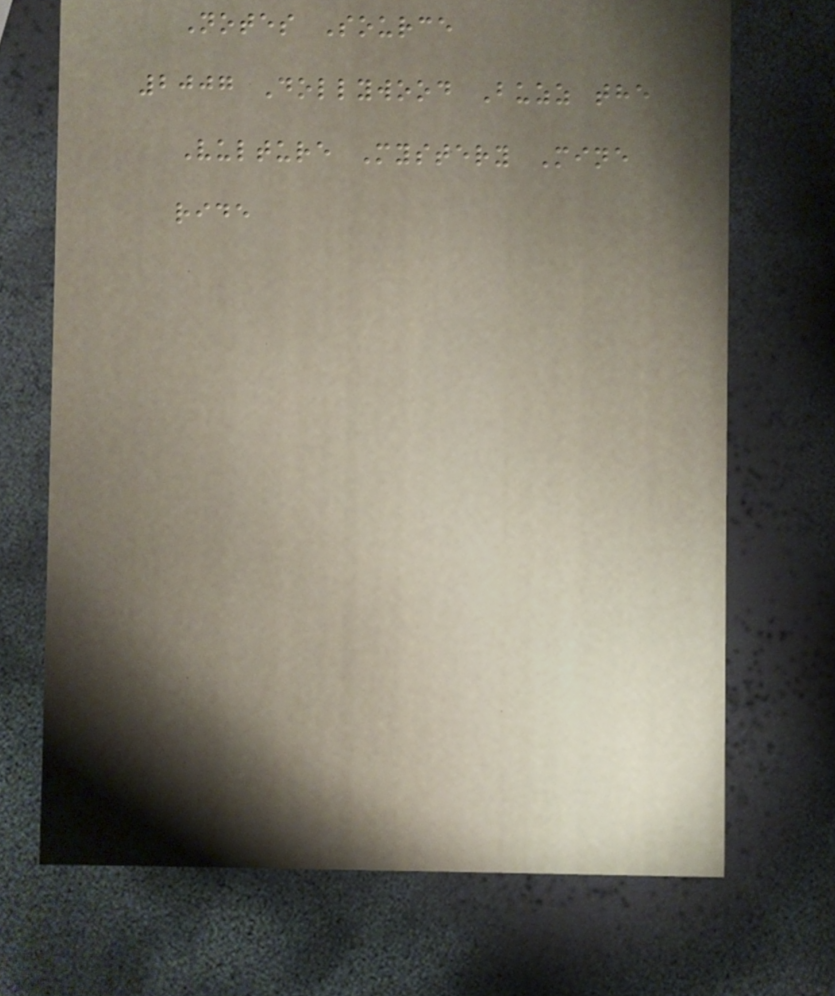Notes Source
2007 Dollywood Buzz the
Vulture Mystery Mine
ride
